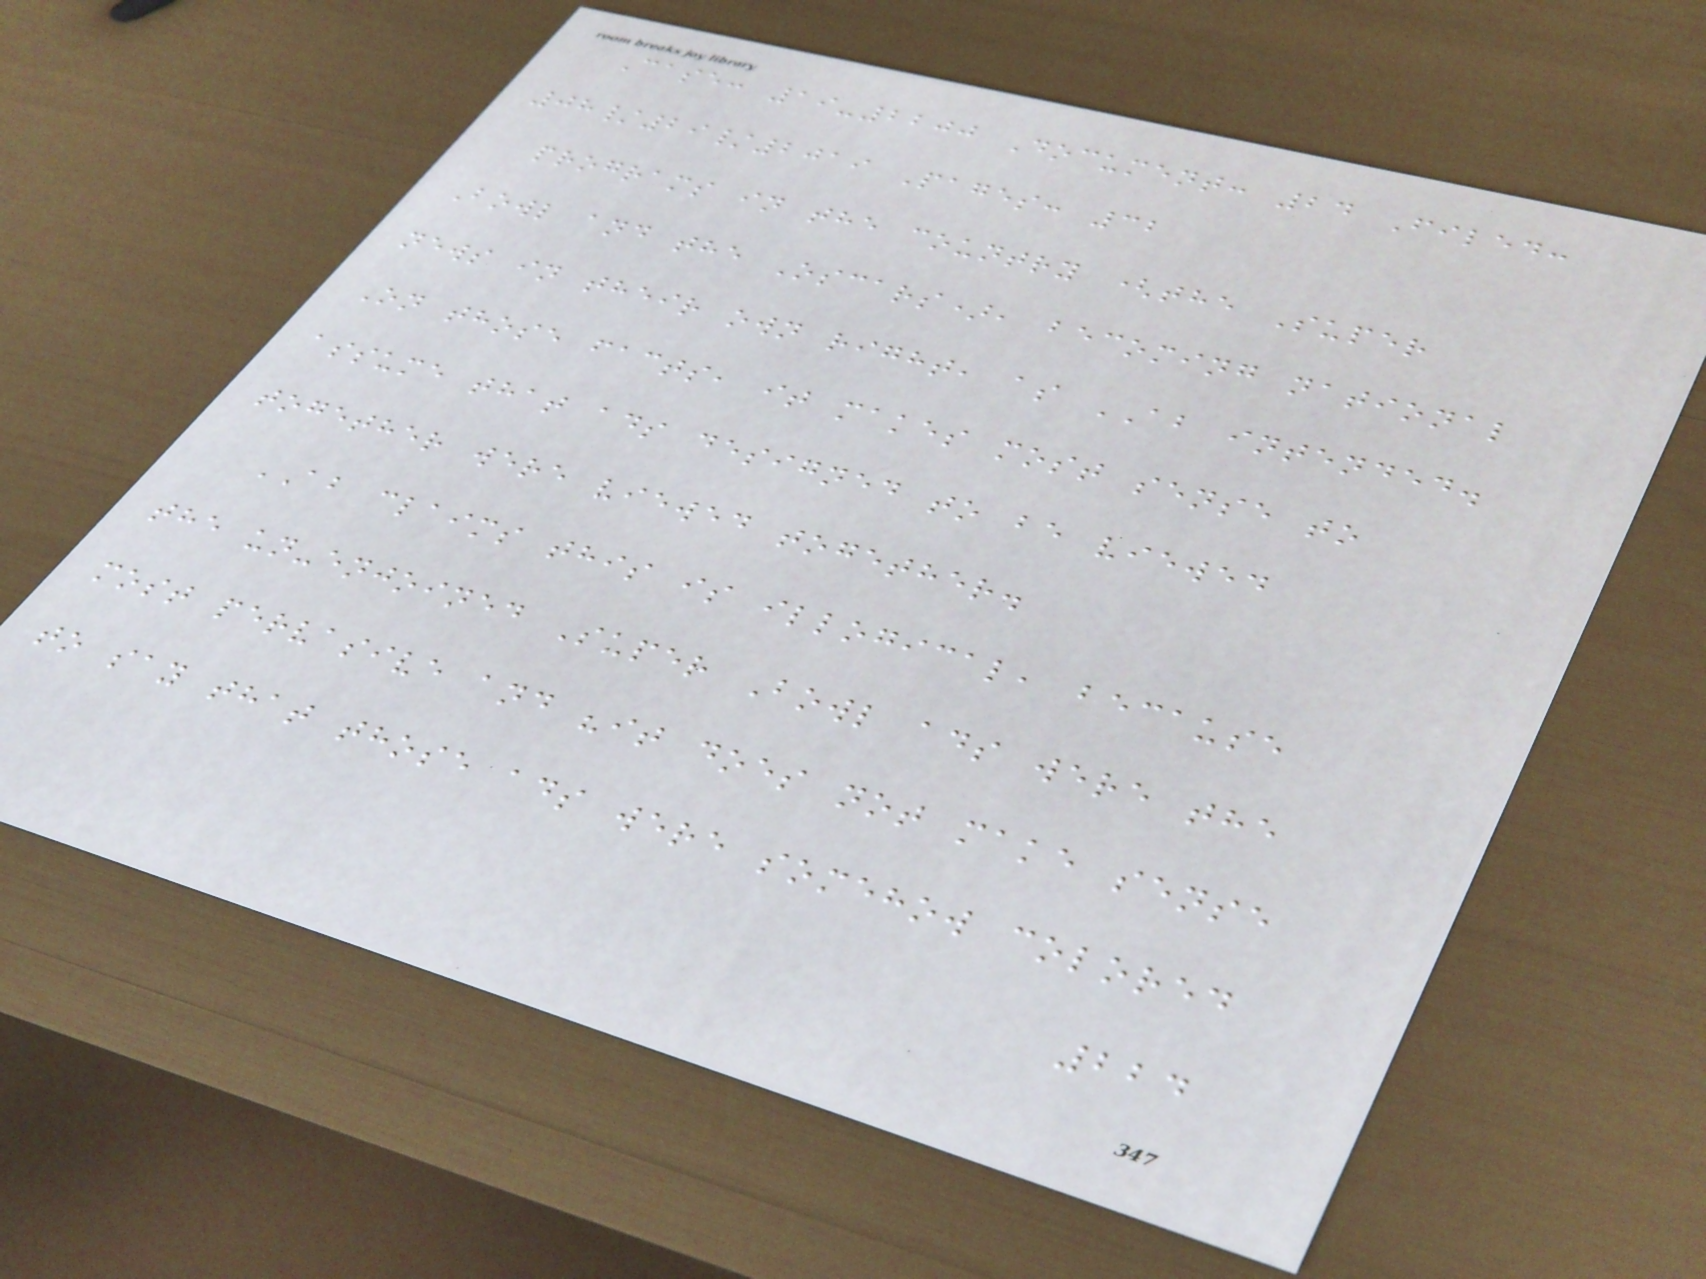Case: 19-2200 Document: 24 Filed:
08/29/2019 Pages: 32
programs in the country (the Super
Bowl and the Oscars), becoming national
news in their own right, as AB intended.
On those facts, it makes most sense to
assume that ads designed to be viewed
together were viewed together.
AB claims this is illogical, because
the un-enjoined Super Bowl ads were the
most pervasive and "it does not make sense
to say that those ads were somehow colored
224
